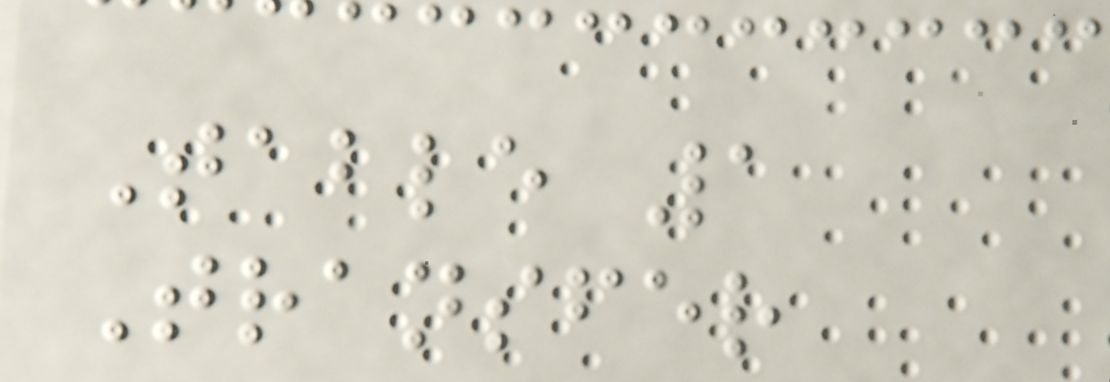Table 1
Transfer
